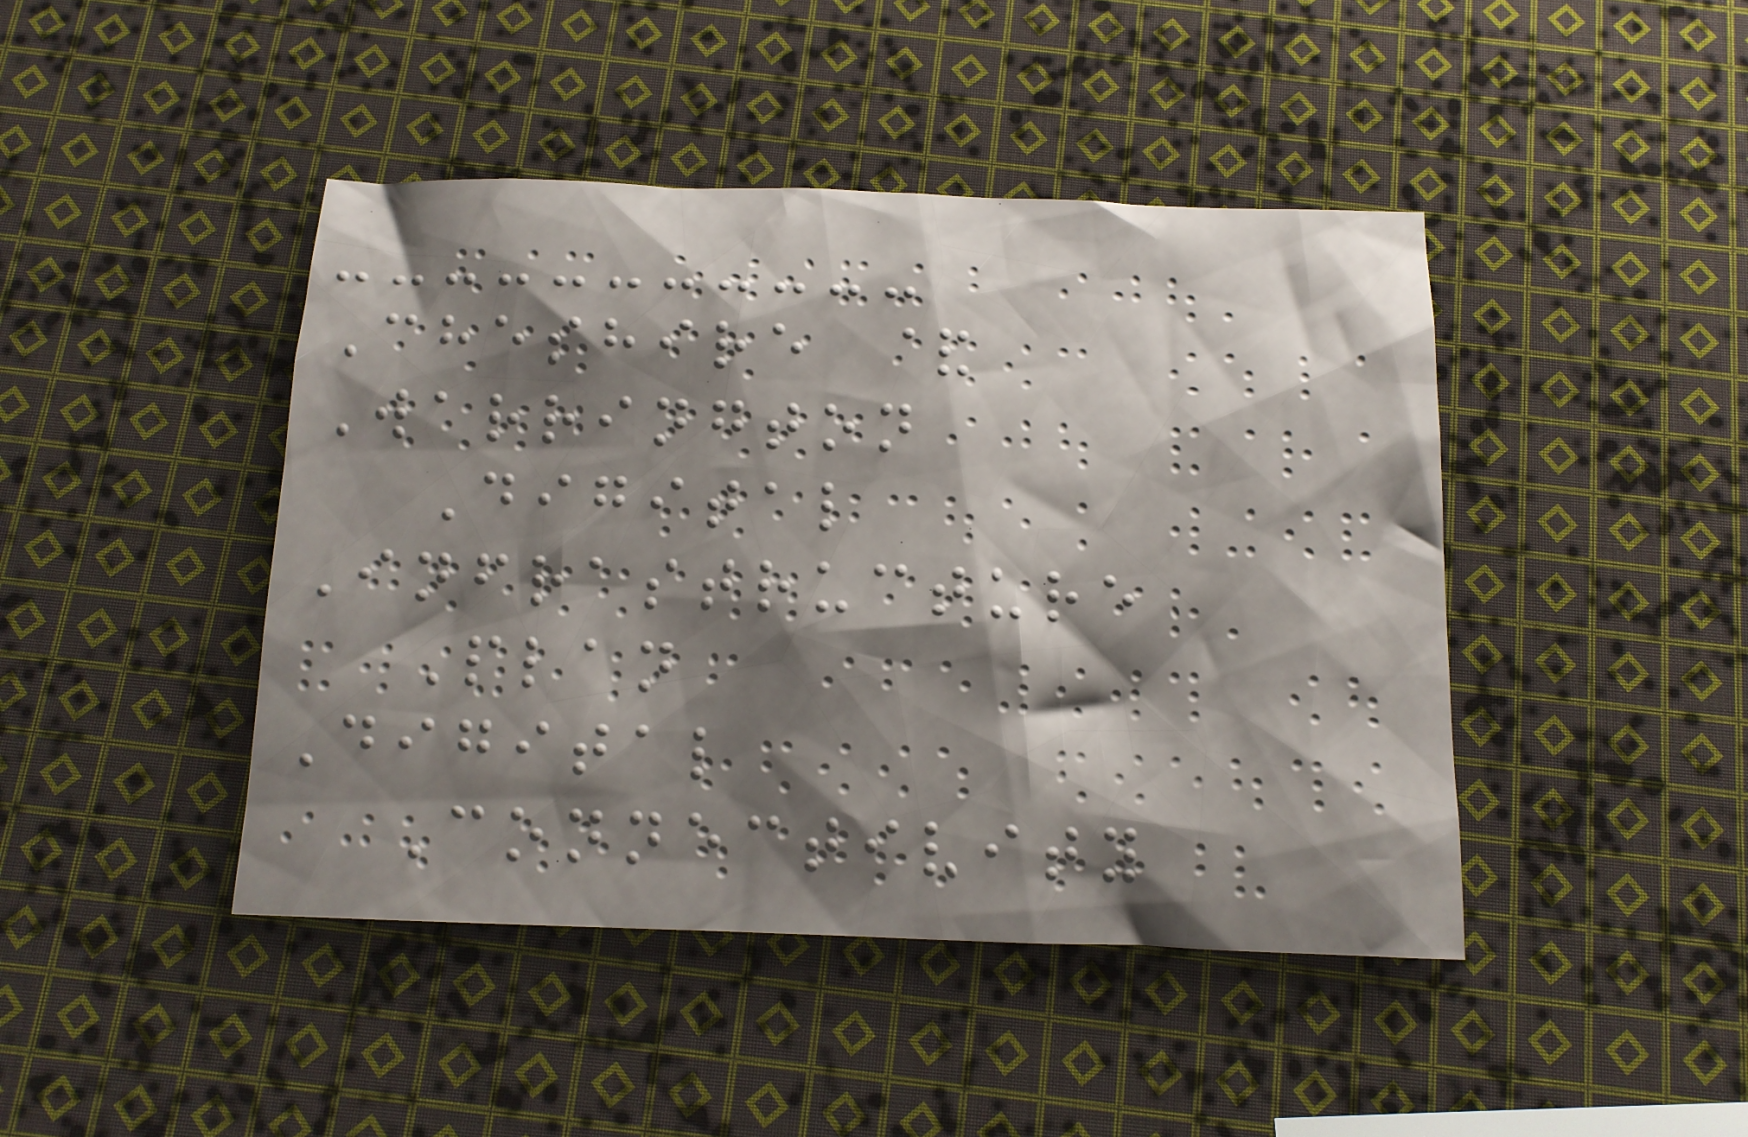Cheshire &
Warrington
Digital
Infrastructure
Plan
Digital
Connectivity
